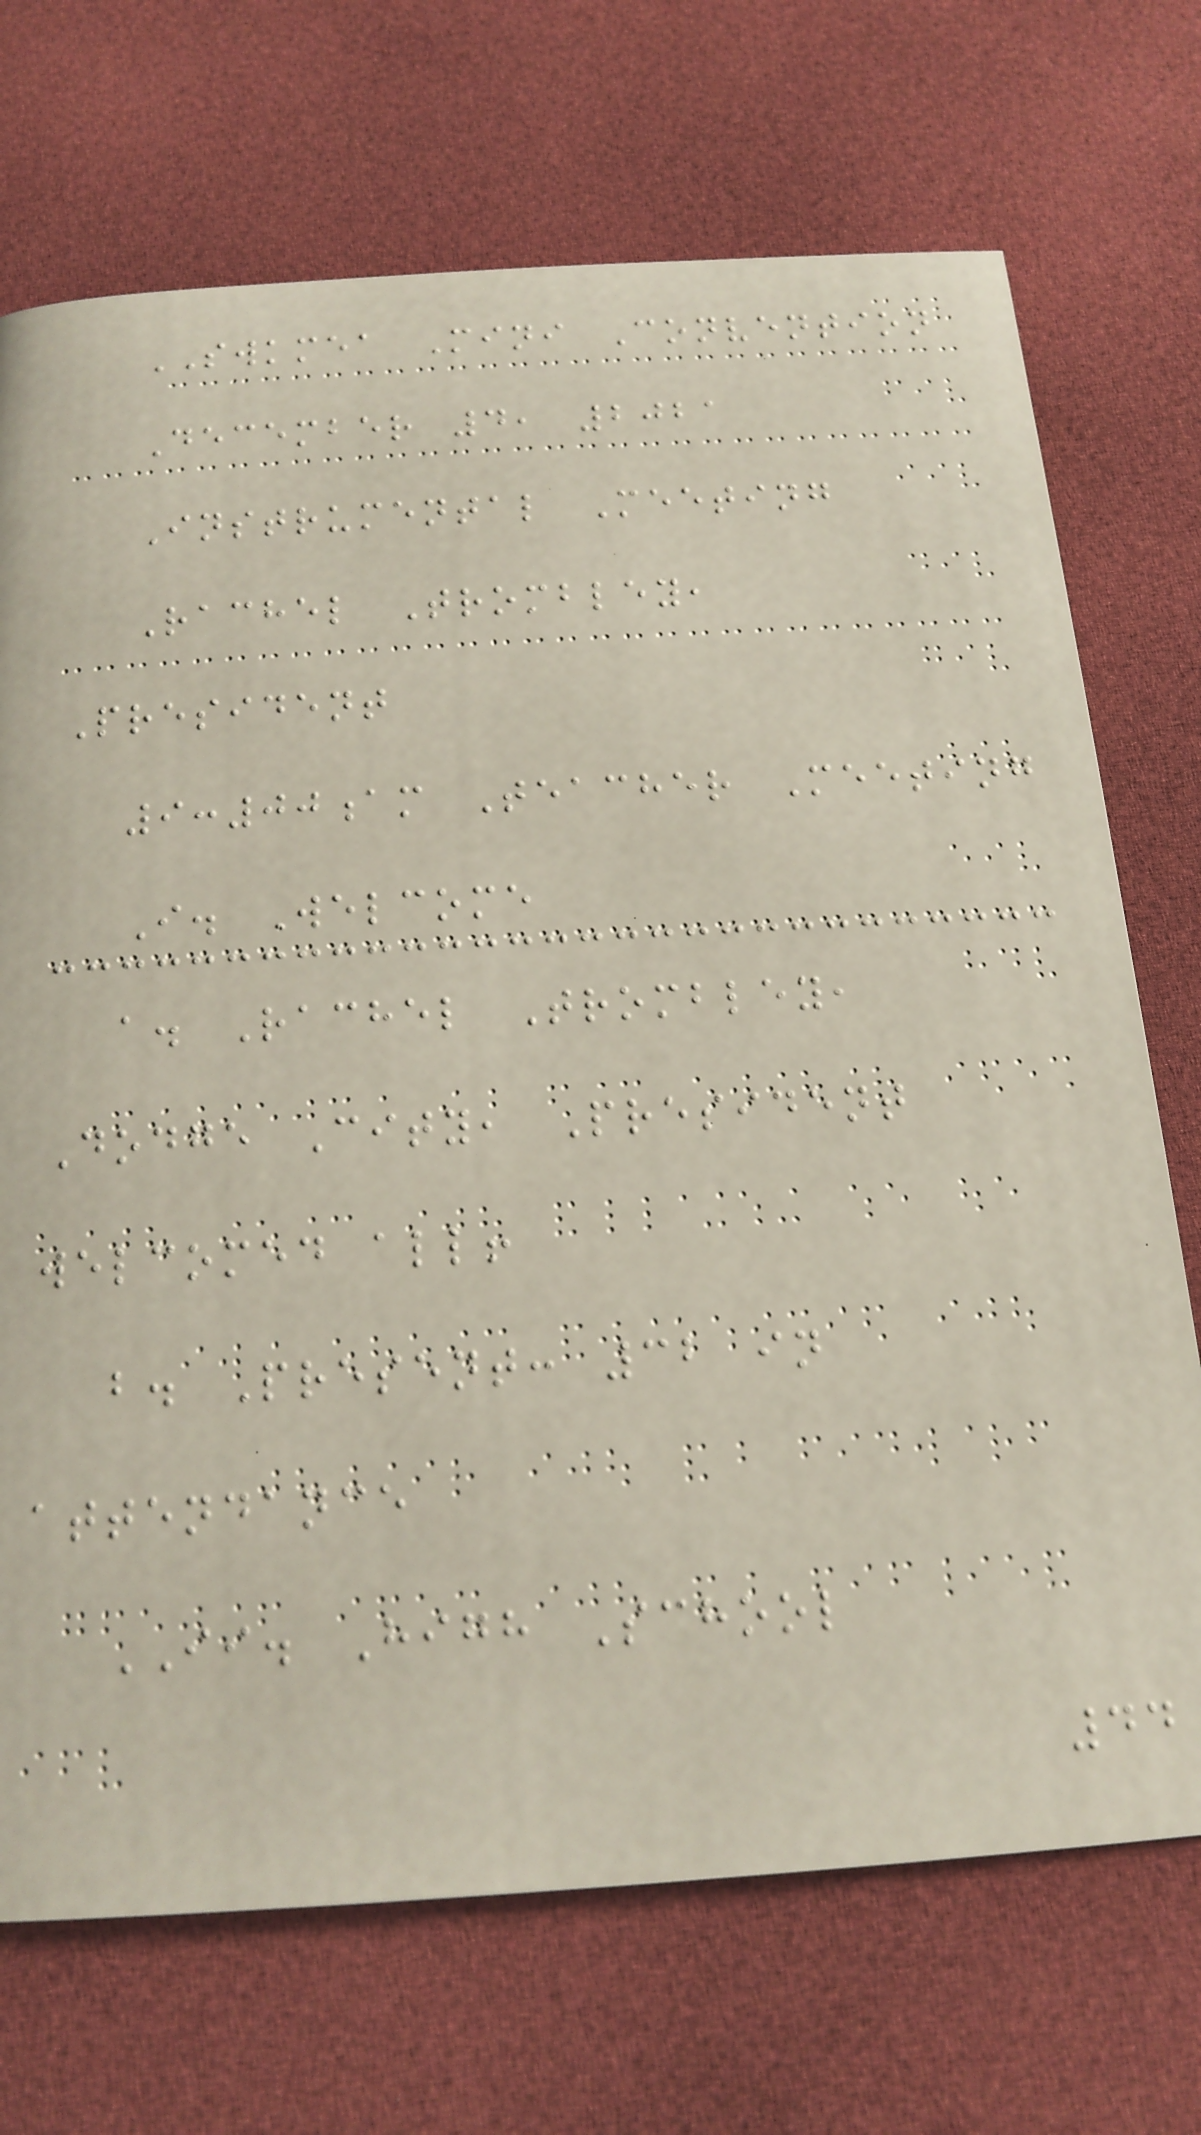SWKMEA Mini Convention
December 4, 2021
Instrumental Meeting
Rachel Trombley,
President
9:00am Teacher Meeting
I. Welcome
a. Rachel Trombley,
Dodge City, President
welcomed all!
b. Present: 32 in
attendance
II. High School
44
